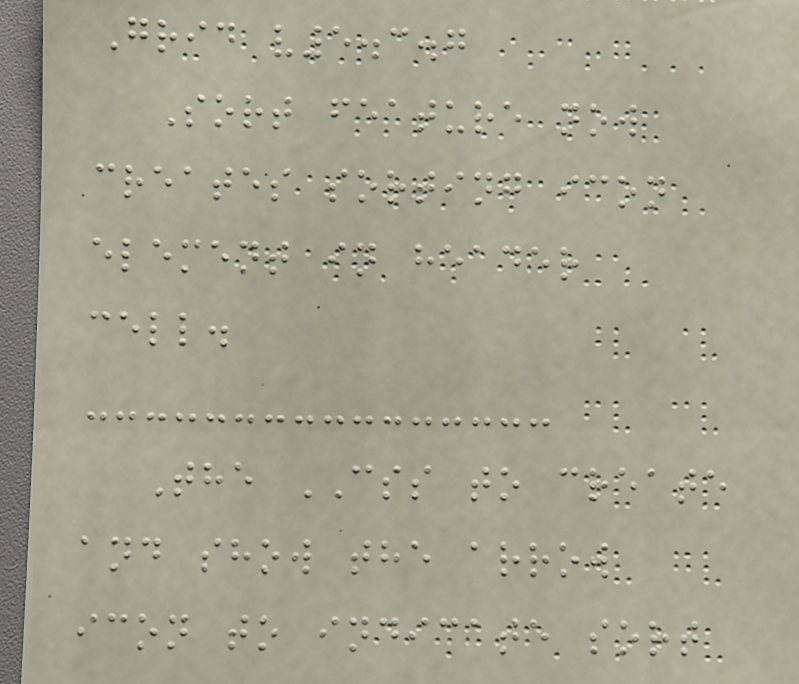Grid v5.3.7
Sort feature now
creates sorting icon
element in header
cell.
The CSS to create
and show the arrow
icon to indicate sort
